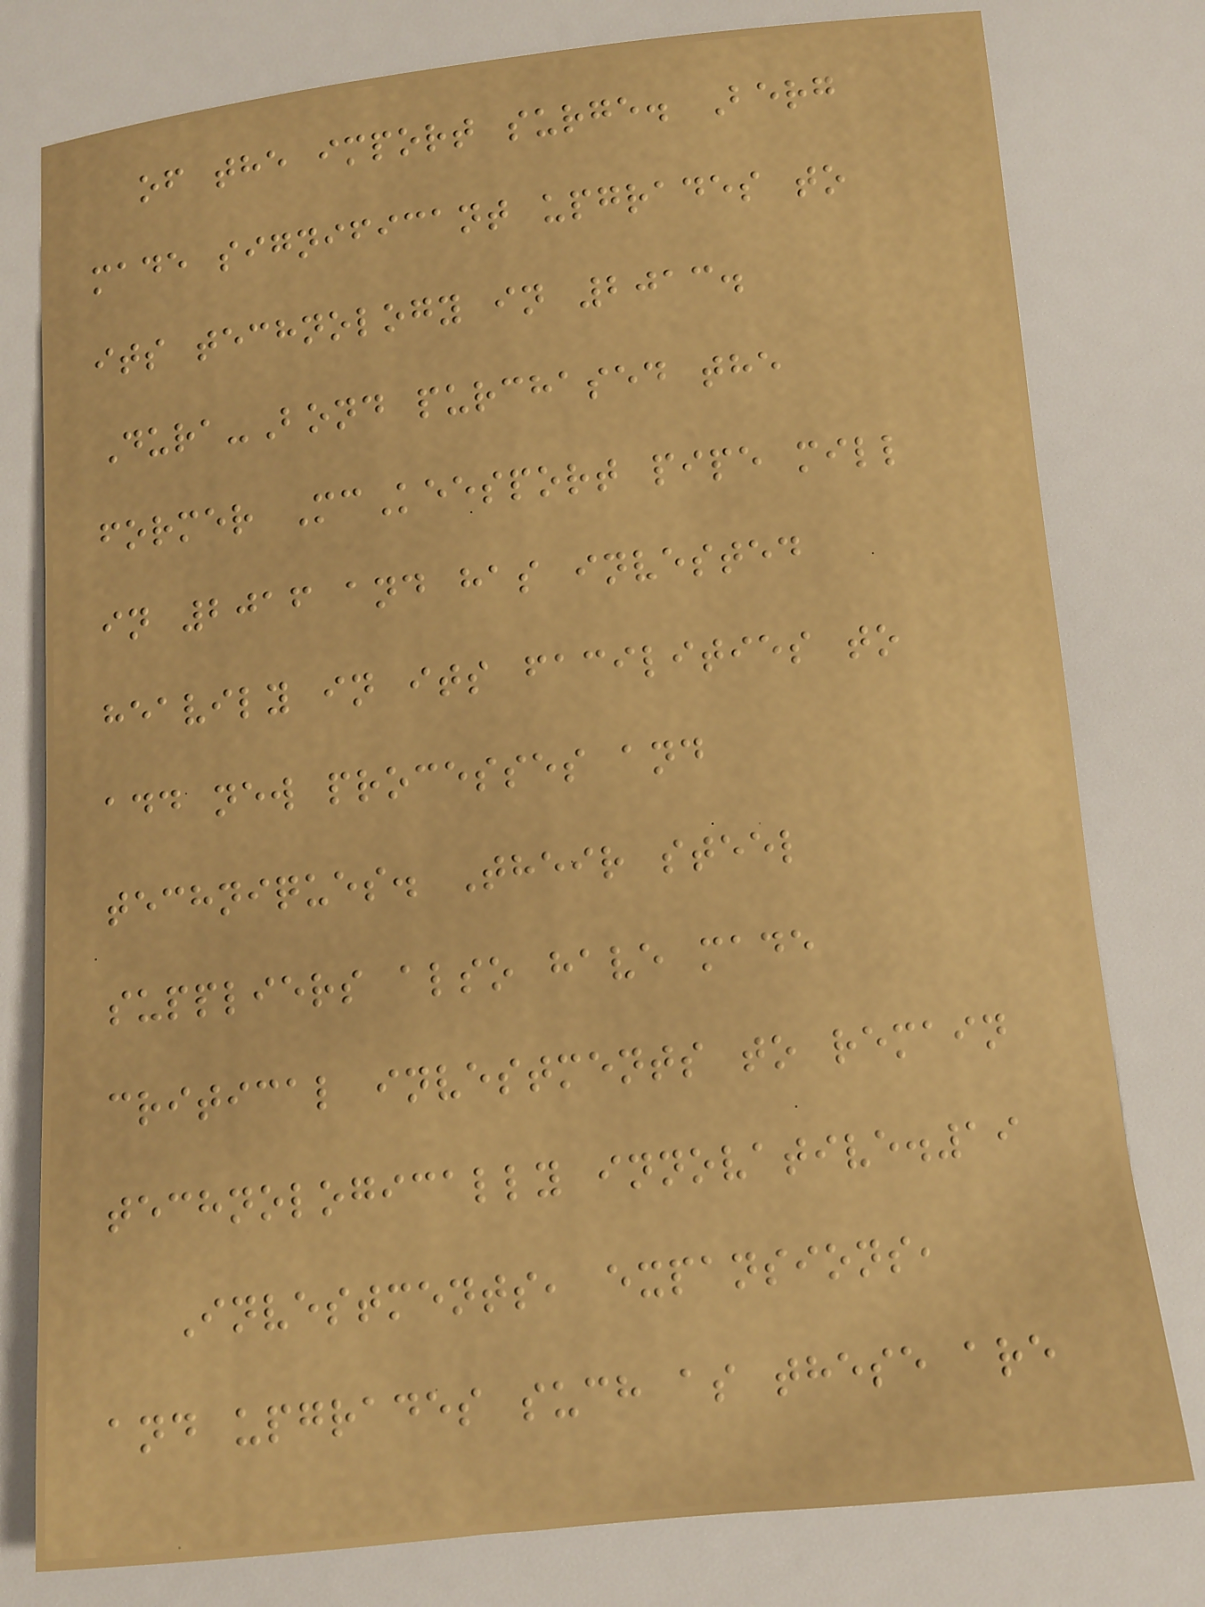of the import surge. Berg
made significant upgrades to
its technology in 2013.
Dura-Bond purchased the
former McKeesport pipe mill
in 2016 and has invested
heavily in its facilities to
add new processes and
techniques. Their steel
suppliers also have made
critical investments to remain
technologically innovative.19
Investments, expansions,
and upgrades such as these are
